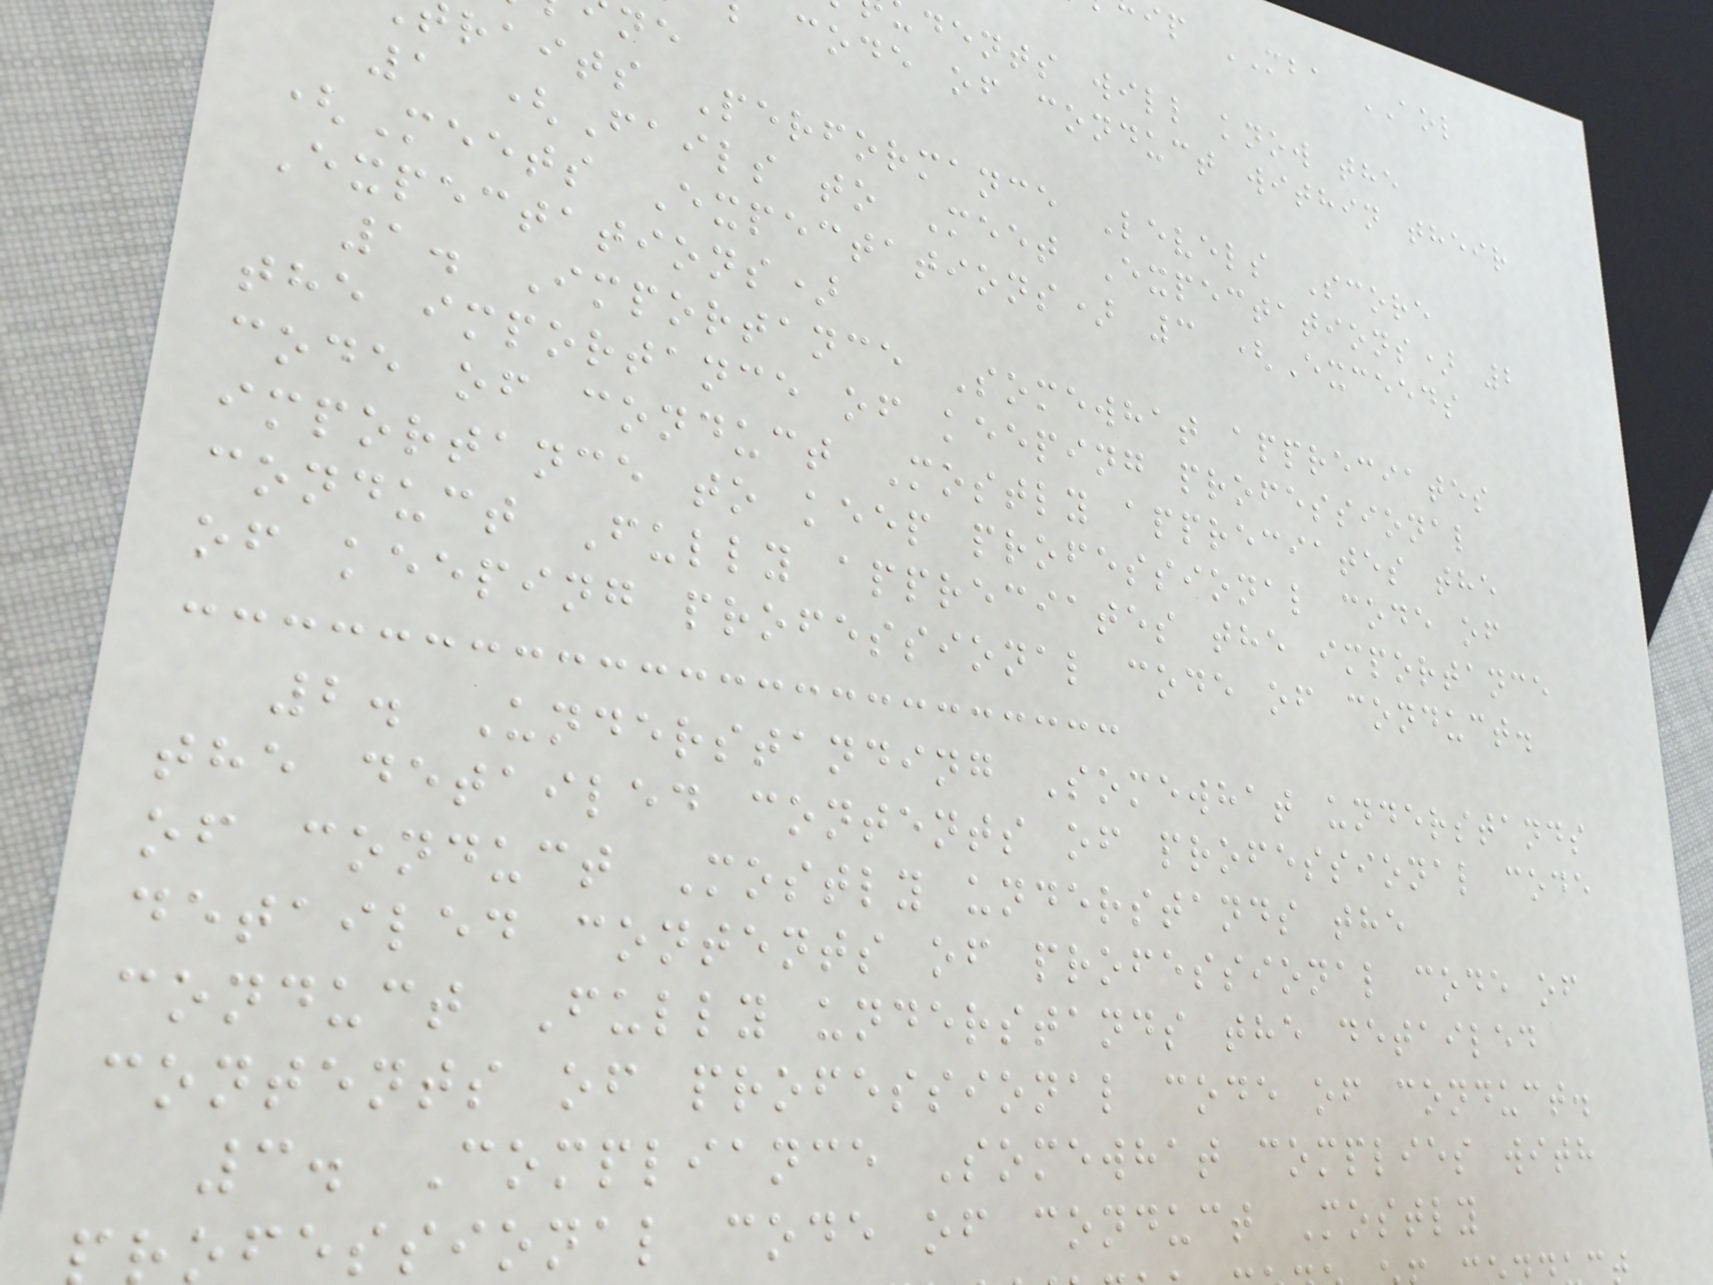ip MBA AOL
dents will know the
code of conduct within their
raits Performance Levels Score
1 (Fails to Meet Expectations) 2
(Meets Expectations) 3 (Exceeds
Expectations)
1. Importance Somewhat appreciates
the importance of keeping professional
code of conduct Mostly appreciates the
importance to keep professional code of
conduct Fully appreciates the importance
of keeping professional code of conduct.
2. Understanding Somewhat understands
the detailed contents of professional code
of conduct Mostly understands the
detailed contents of professional code of
conduct Fully understands the detailed
contents of professional code of conduct.
3. Compliance Somewhat complies with
ofessional code of conduct Mostly
